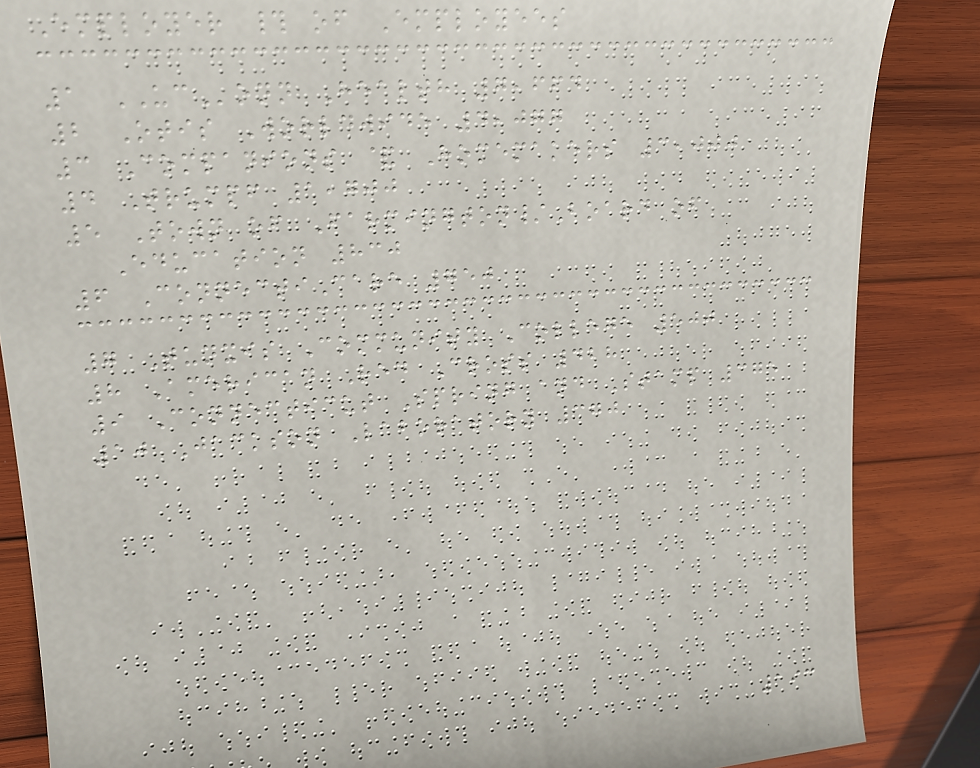Employer # of Employees
1 UConn Health 7,664
2 Otis Worldwide 4,077
3 Companions & Homemakers 3,000
4 Trumpf 1,700
5 Town of Farmington/Board of
Education 830
6 ConnectiCare 750
7 Tunxis Community College 500
8 American Red Cross 428
9 Connecticut Spring and Stamp 375
10 Jackson Laboratory 370
193
